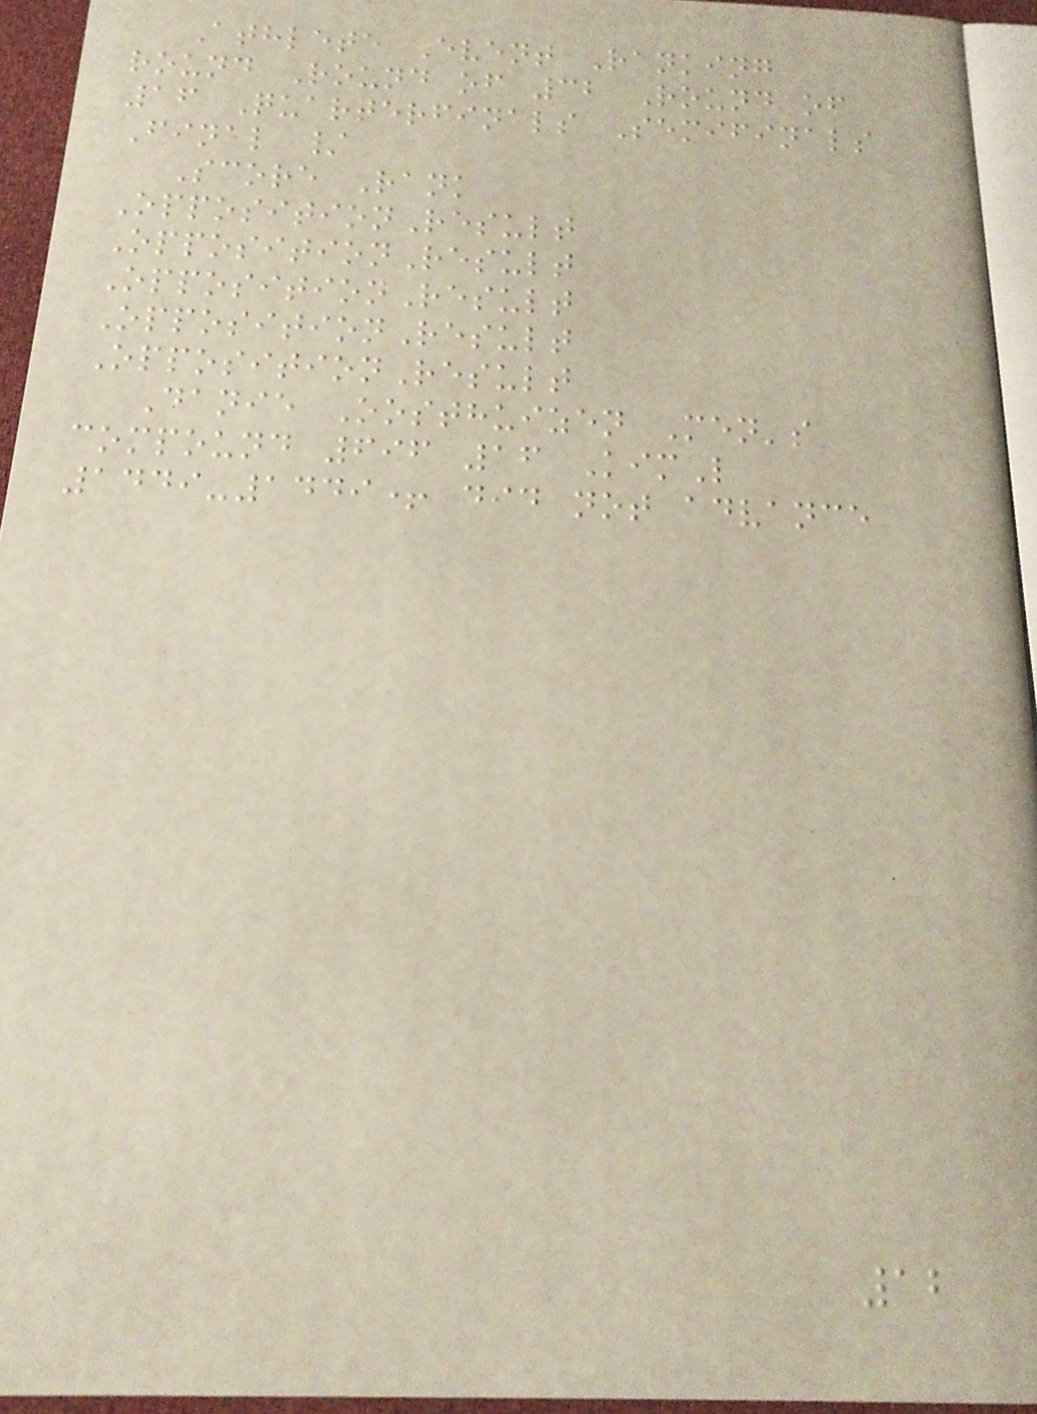Athlete Event Ranking
round Round of 32 Round of
16 Quarterfinals Semifinals
Final /
Score Rank
OppositionResult
OppositionResult
OppositionResult
OppositionResult
OppositionResult
Danie Oosthuizen Men's
compound 696 16 KimL
1449-1449+ did not advance
12
